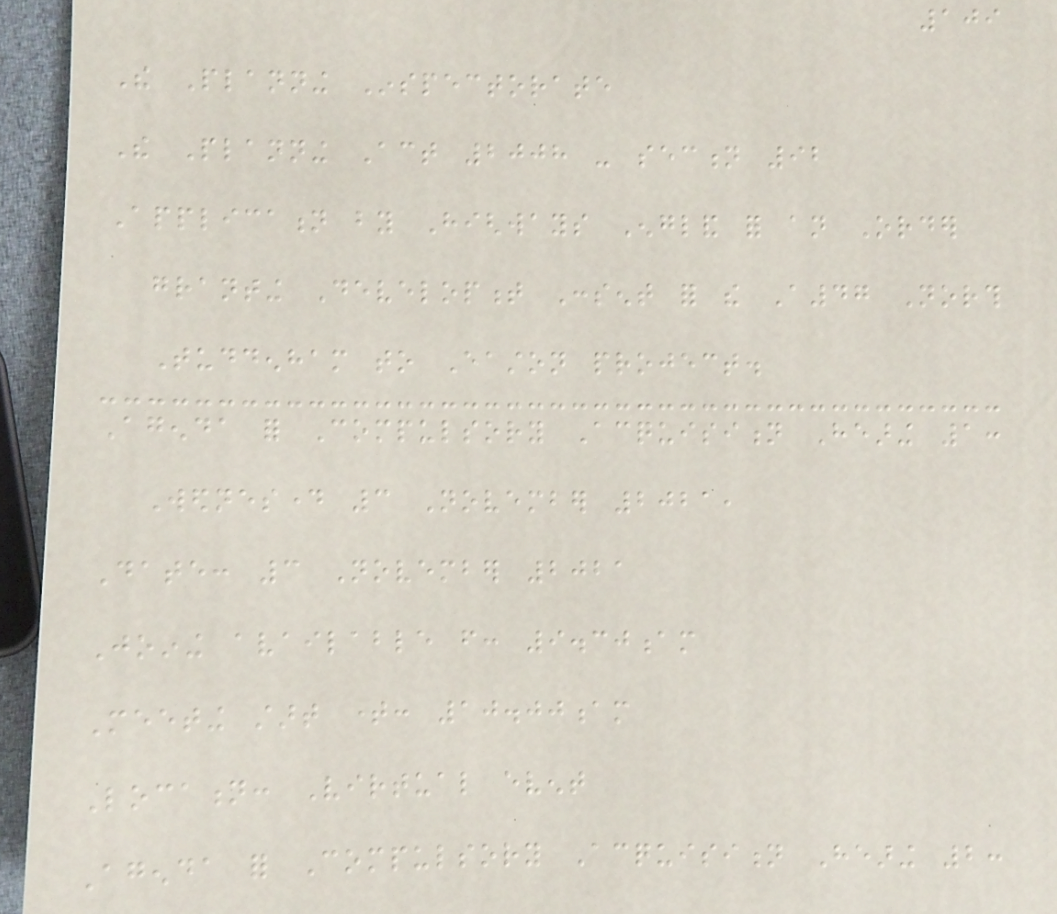109
The Planning Inspectorate
The Planning Act 2008 - section 92
Application by Highways England for an Order
granting Development Consent for the A47 North
Tuddenham to Easton project.
Agenda for Compulsory Acquisition Hearing 1:
Wednesday 3 November 2021,
Date: 3 November 2021
Joining available from: 9.30am
Meeting start time: 10.00am
Location: Virtual event
Agenda for Compulsory Acquisition Hearing 2:
